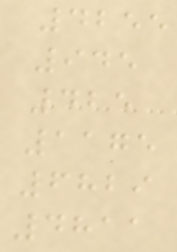4255
945
425
1175
6829
4811
